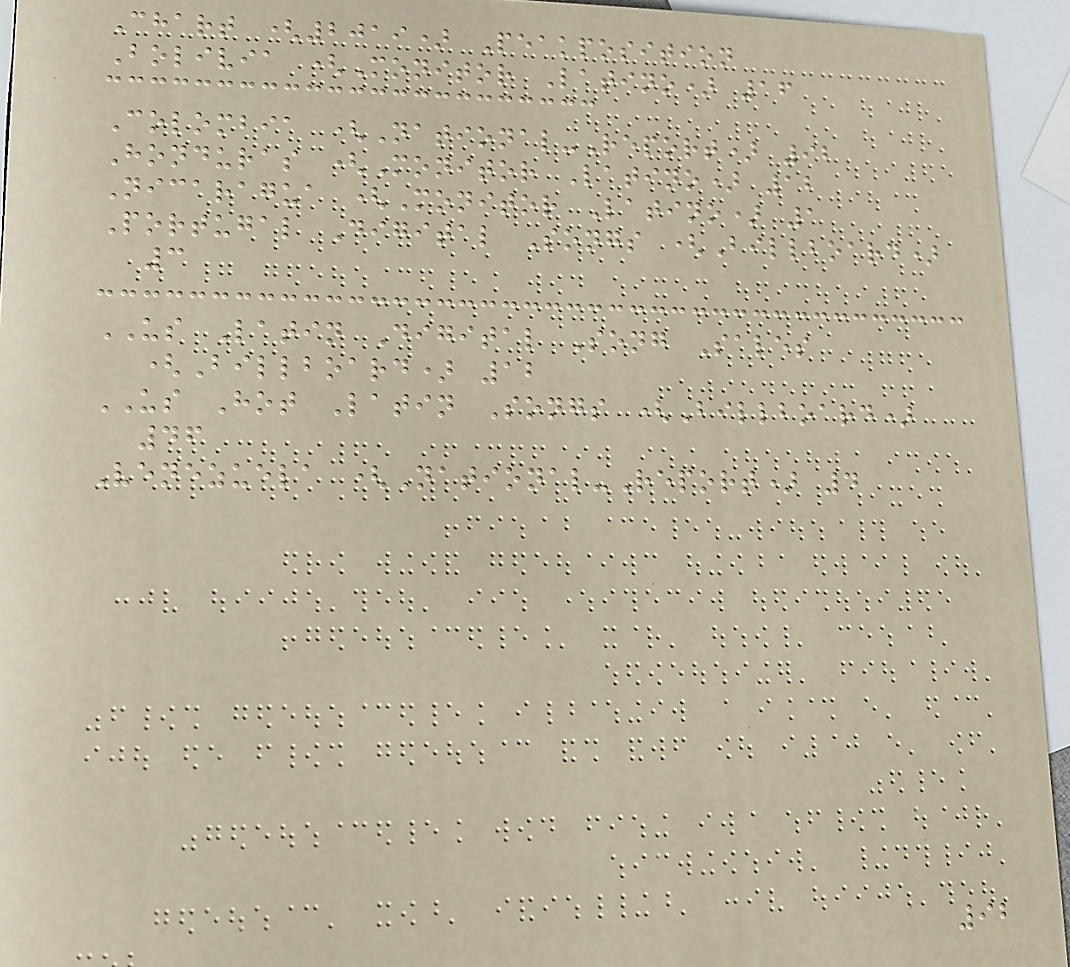Chart (2019) Peakposition
Bolivia (Monitor Latino) 16
Colombia (National-Report) 92
Honduras (Monitor Latino) 12
Nicaragua (Monitor Latino) 1
Portugal Digital Songs (Billboard)
3
US Latin Digital Song Sales
(Billboard) 12
US Hot Latin Songs (Billboard)
46
Venezuela (National-Report) 4
92
